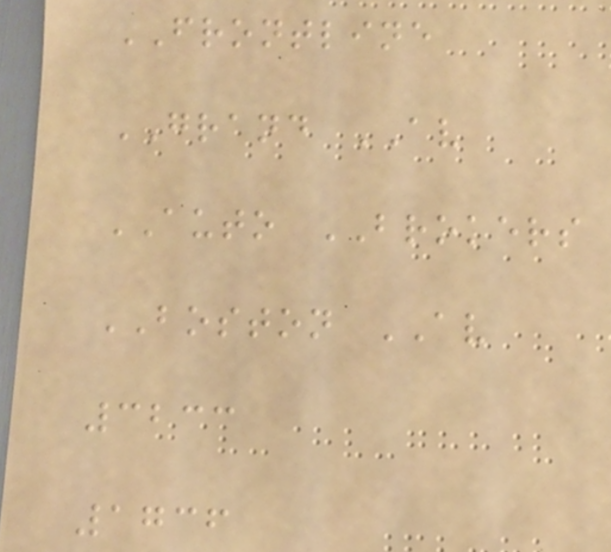FRONTLINE
GRAND AV
AUTO BROKERS
BOSTON AV
3233
1736
